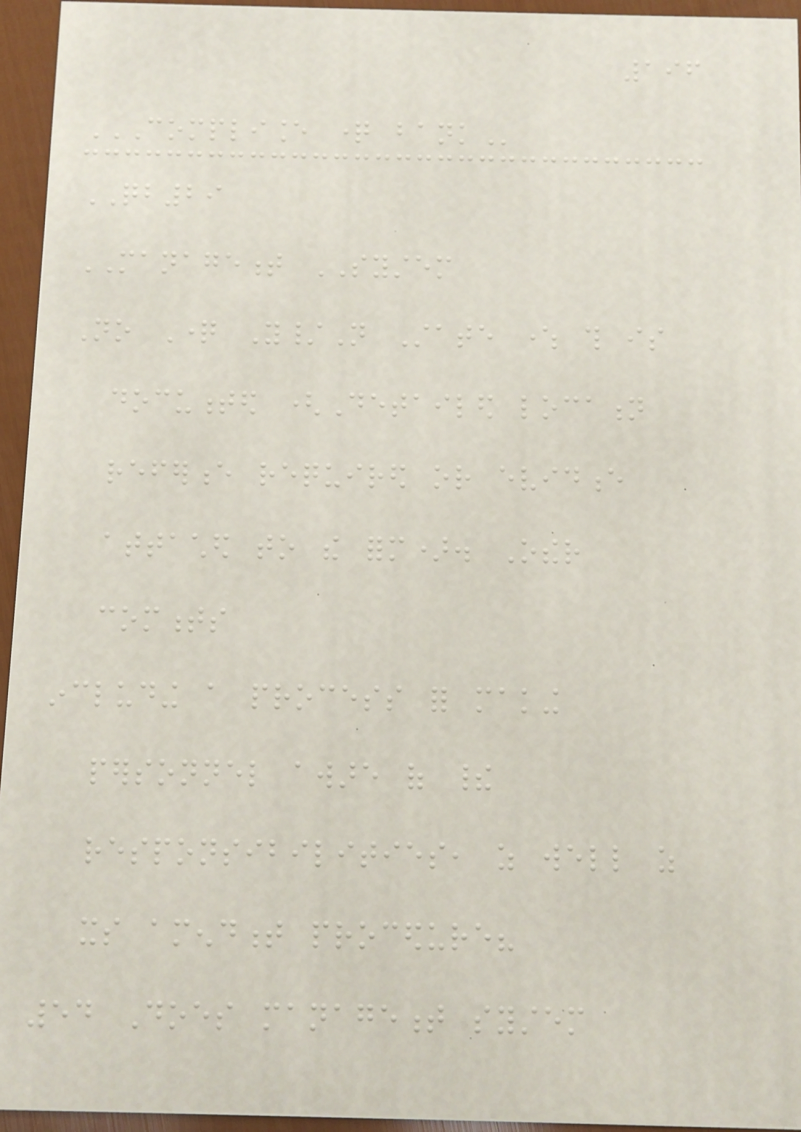196
COMPLIANCE QUESTION BANK
QB29
MANAGEMENT SYSTEM
No Question Y/N State where this is
documented (Detailed location
reference required or evidence
attached to the form). Other
comments
including a process for making
personnel aware of their
responsibilities, as well as
its amendment procedure?
54 Does management system
